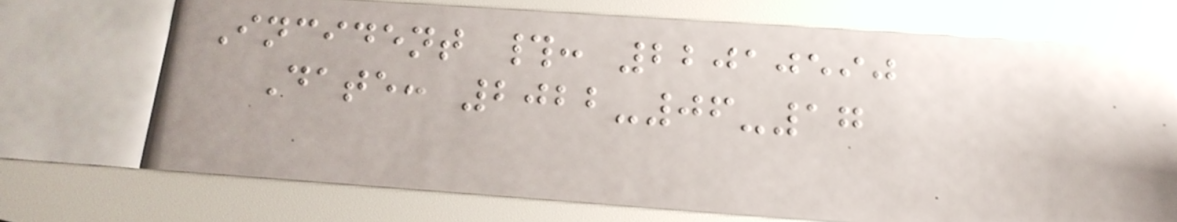Incident #: 22010590
Date: 2022-06-17
